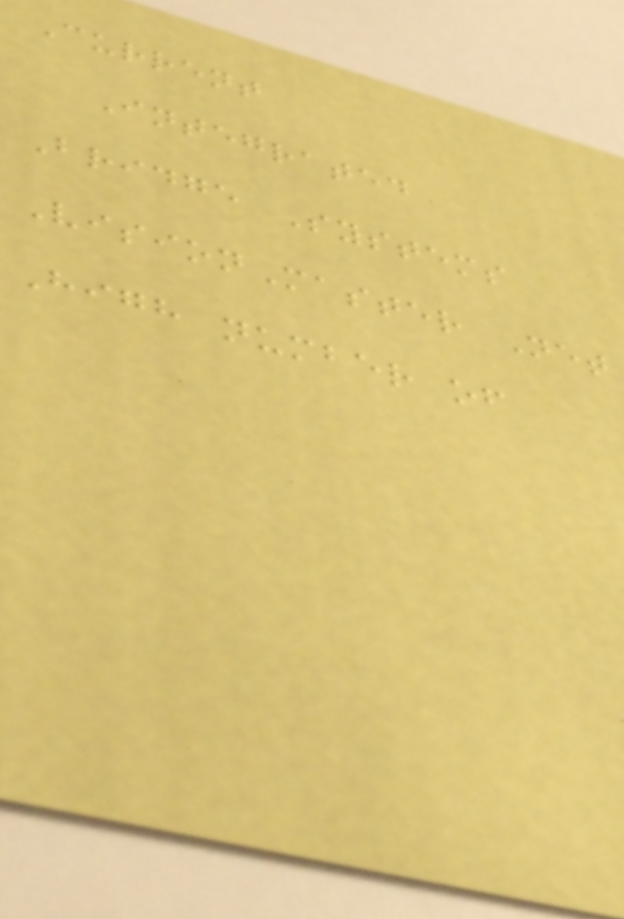Current
Integrated
Bridge Systems
VisionMaster Net
High number of
